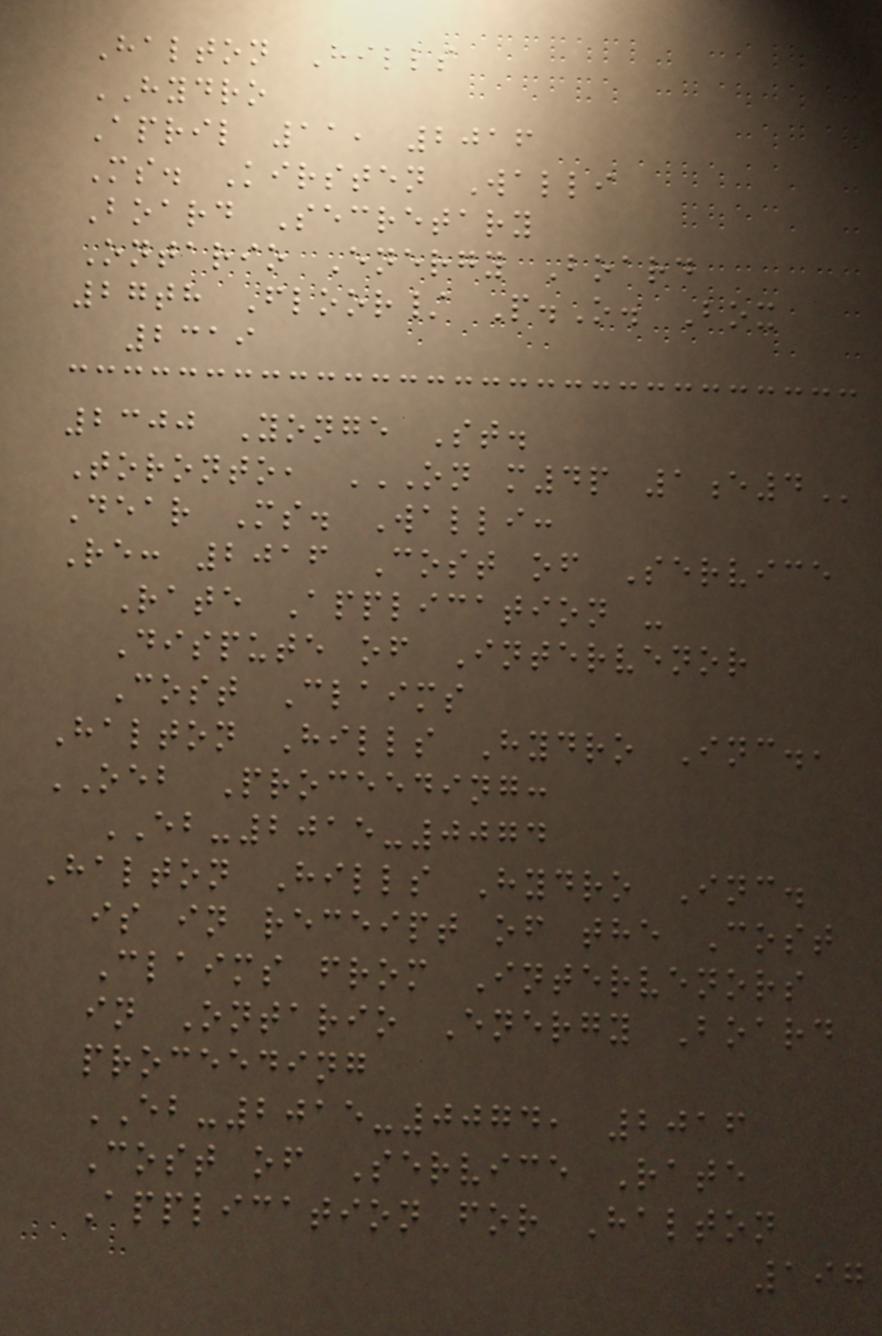Halton Hills
HYDRO
April 11, 2016
Ms. Kirsten Walli
Board Secretary
Ontario Energy Board
27th Floor/ P.O. Box
2319
2300 Yonge St.
Toronto, ON M4P 1E4
Dear Ms. Walli:
Re: 2016 Cost of Service
Rate Application -
Dispute of Intervenor
Cost Claims
Halton Hills Hydro Inc.,
OEB Proceeding:
EB-2015-0074
Halton Hills Hydro Inc.
is in receipt of the Cost
Claims from Intervenors
in Ontario Energy Board
proceeding
EB-2015-0074, 2016
Cost of Service Rate
Application for Halton
197
